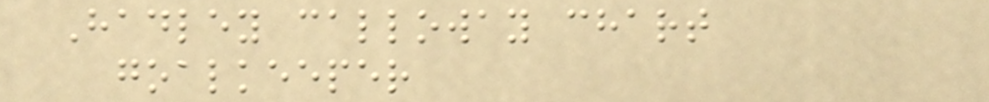Hadley calloway chart
goalkeeper
